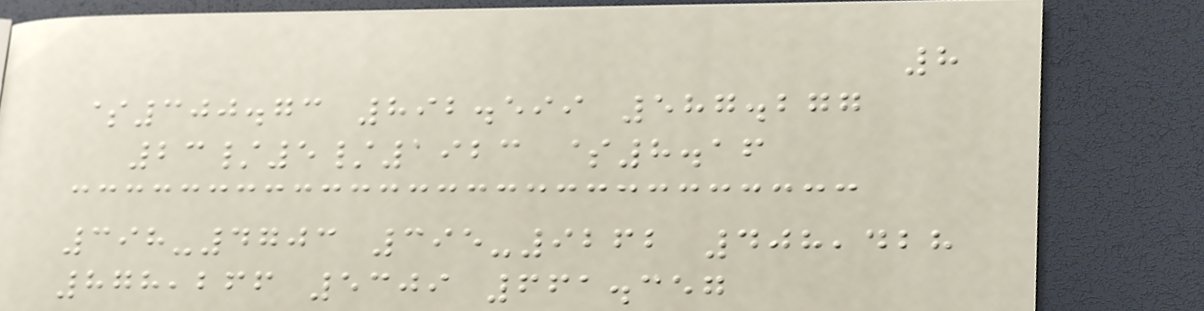8
$300.73 892.599 587.277
23/5/1923 $8.16
398-4703 395-9262 408,428
878,266 5309 661.357
